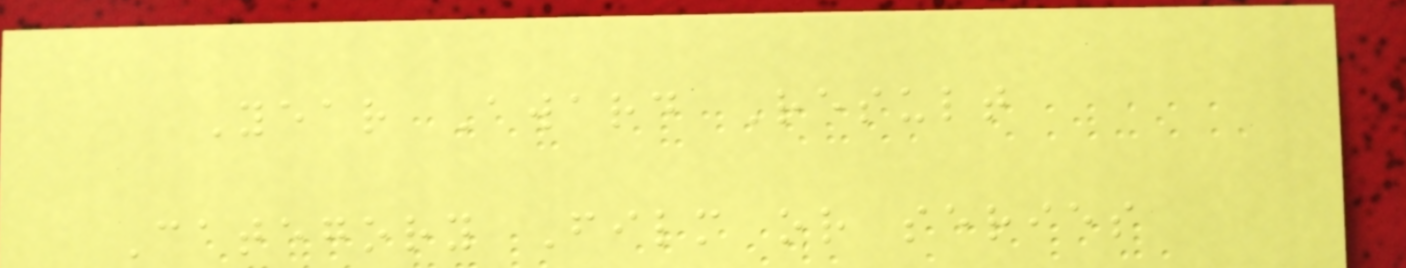Year Award Result
Category Film or series
